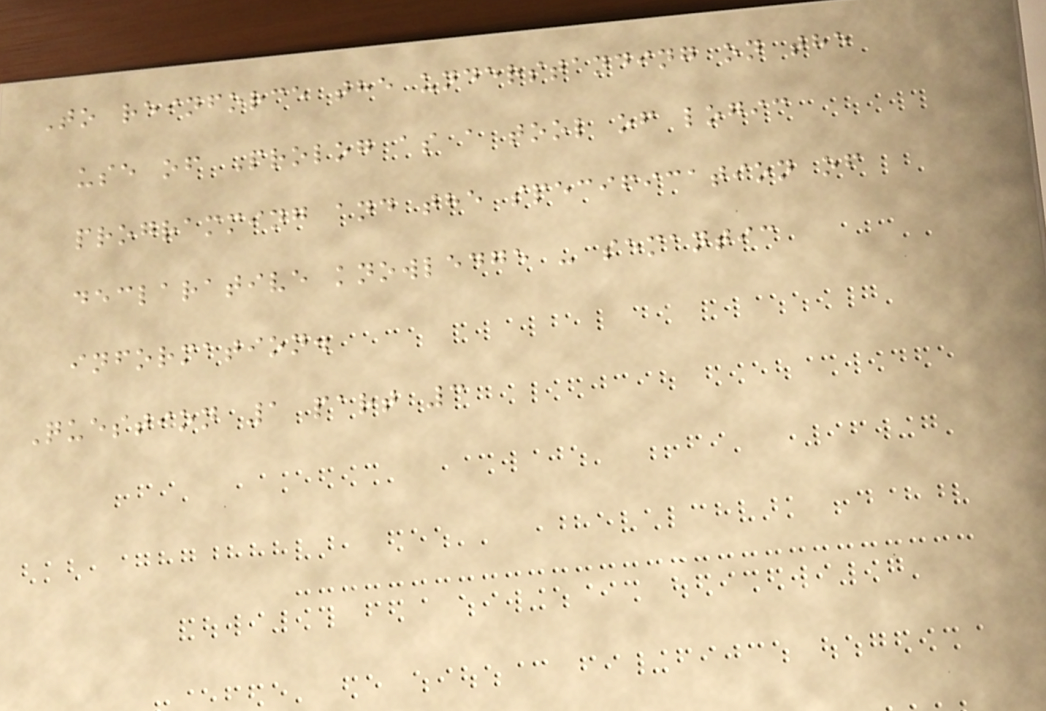To reinforce the understanding on the
use of Prolog as a tool of logic
programming and the specification of
declarative knowledge - semantic
information.
Question 1 part 3
